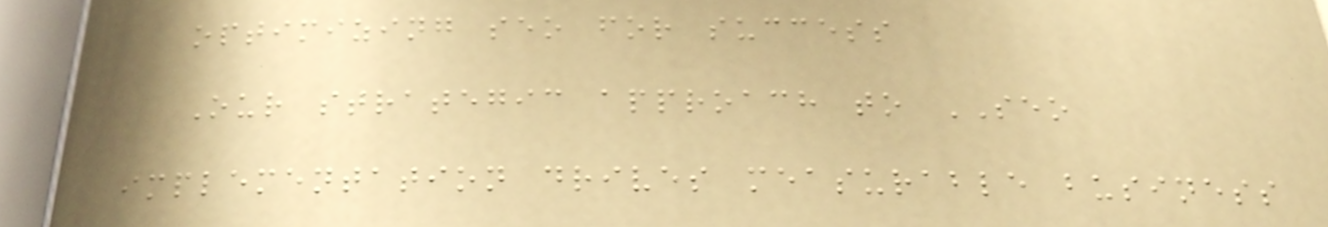optimizing seo for success
Our strategic approach to SEO
implementation drives measurable business
